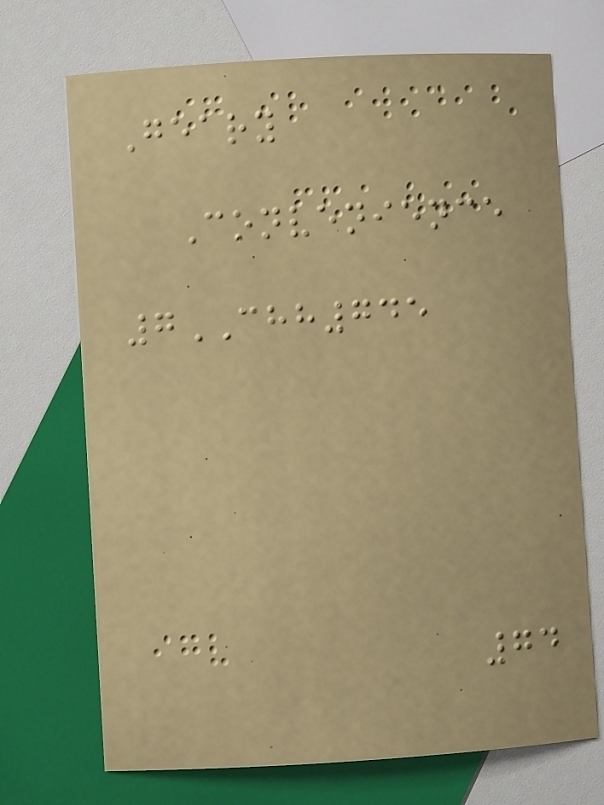Geary
Convenience
7CHH745
74
